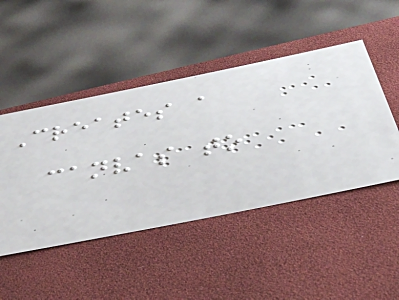Creates a
canvas to
